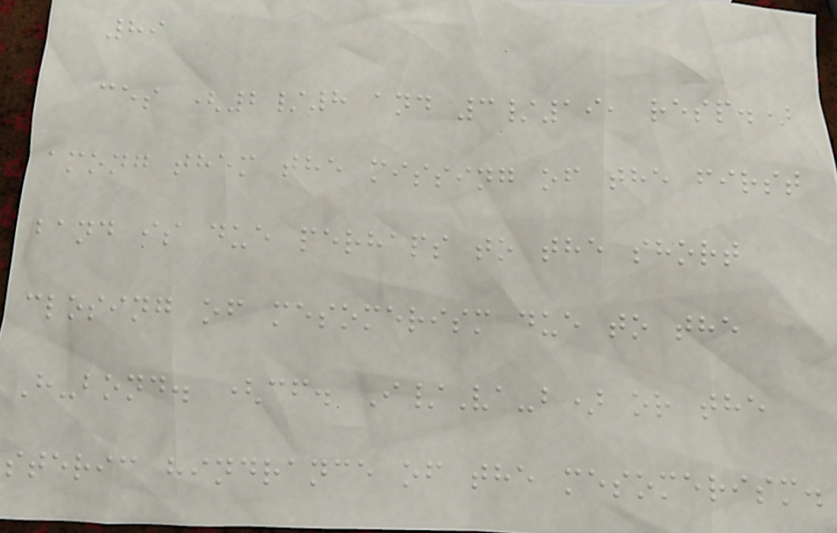89
ces (2/8 and 3/19, resp.)
among them the missing of the first
band is due perhaps to the short
closing of mesomerism due to the
H-bond. (cf. I/Va-b) or the
steric hindrance of the mesomerism.
